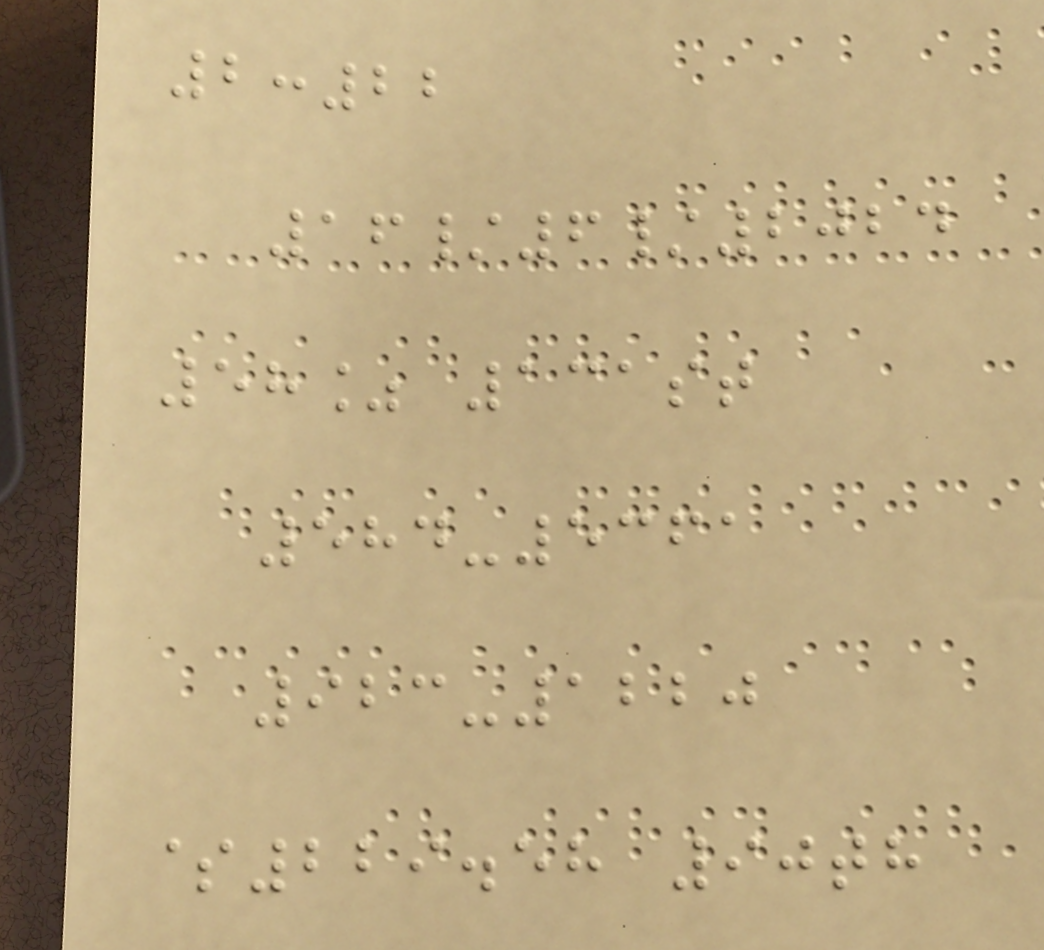2:22
16/6/2024
58% 131st
584-5361
923-1220
$229.58 90th
